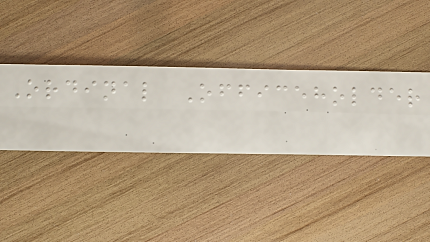Ordinal Officeholder
